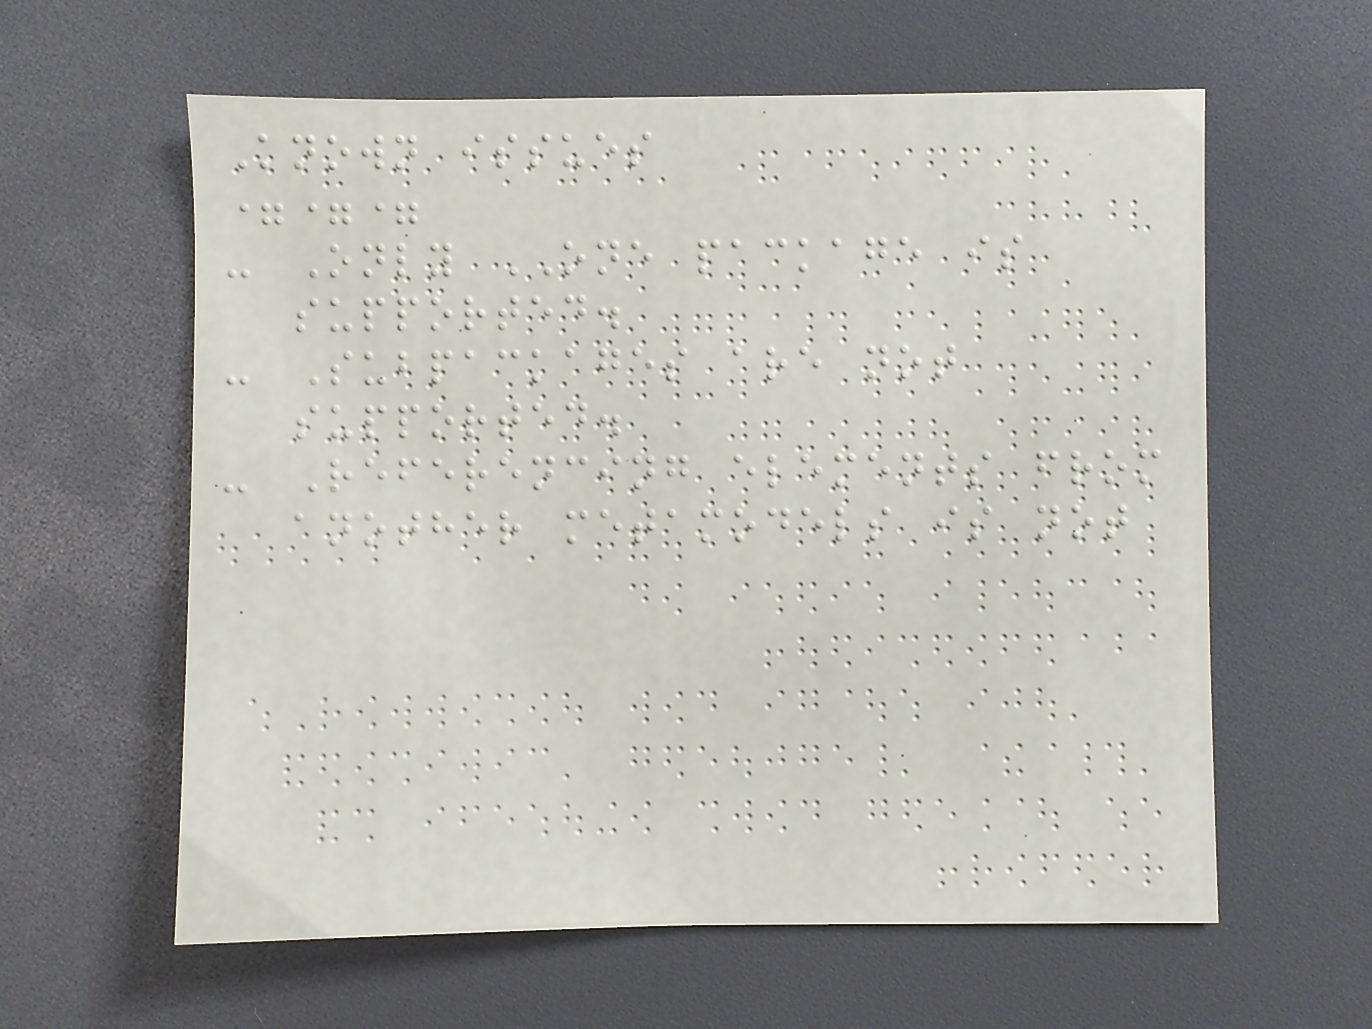Known issues
===
- Only ONE package is
supported.
- Subpackages are not
supported.
- Referencing elements from
another metamodels is not
